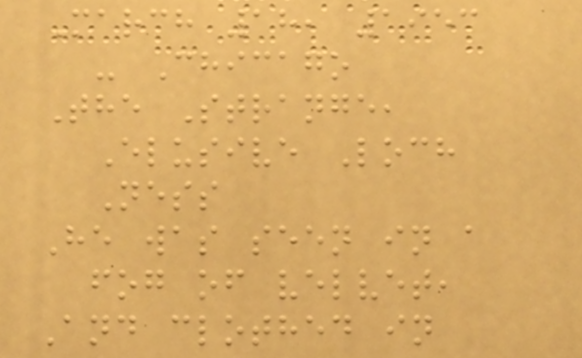March 18, 1953
- Chicago
The Strange,
Elusive Loch
Ness
He was seen in a
fog of velvet,
And clothed in
